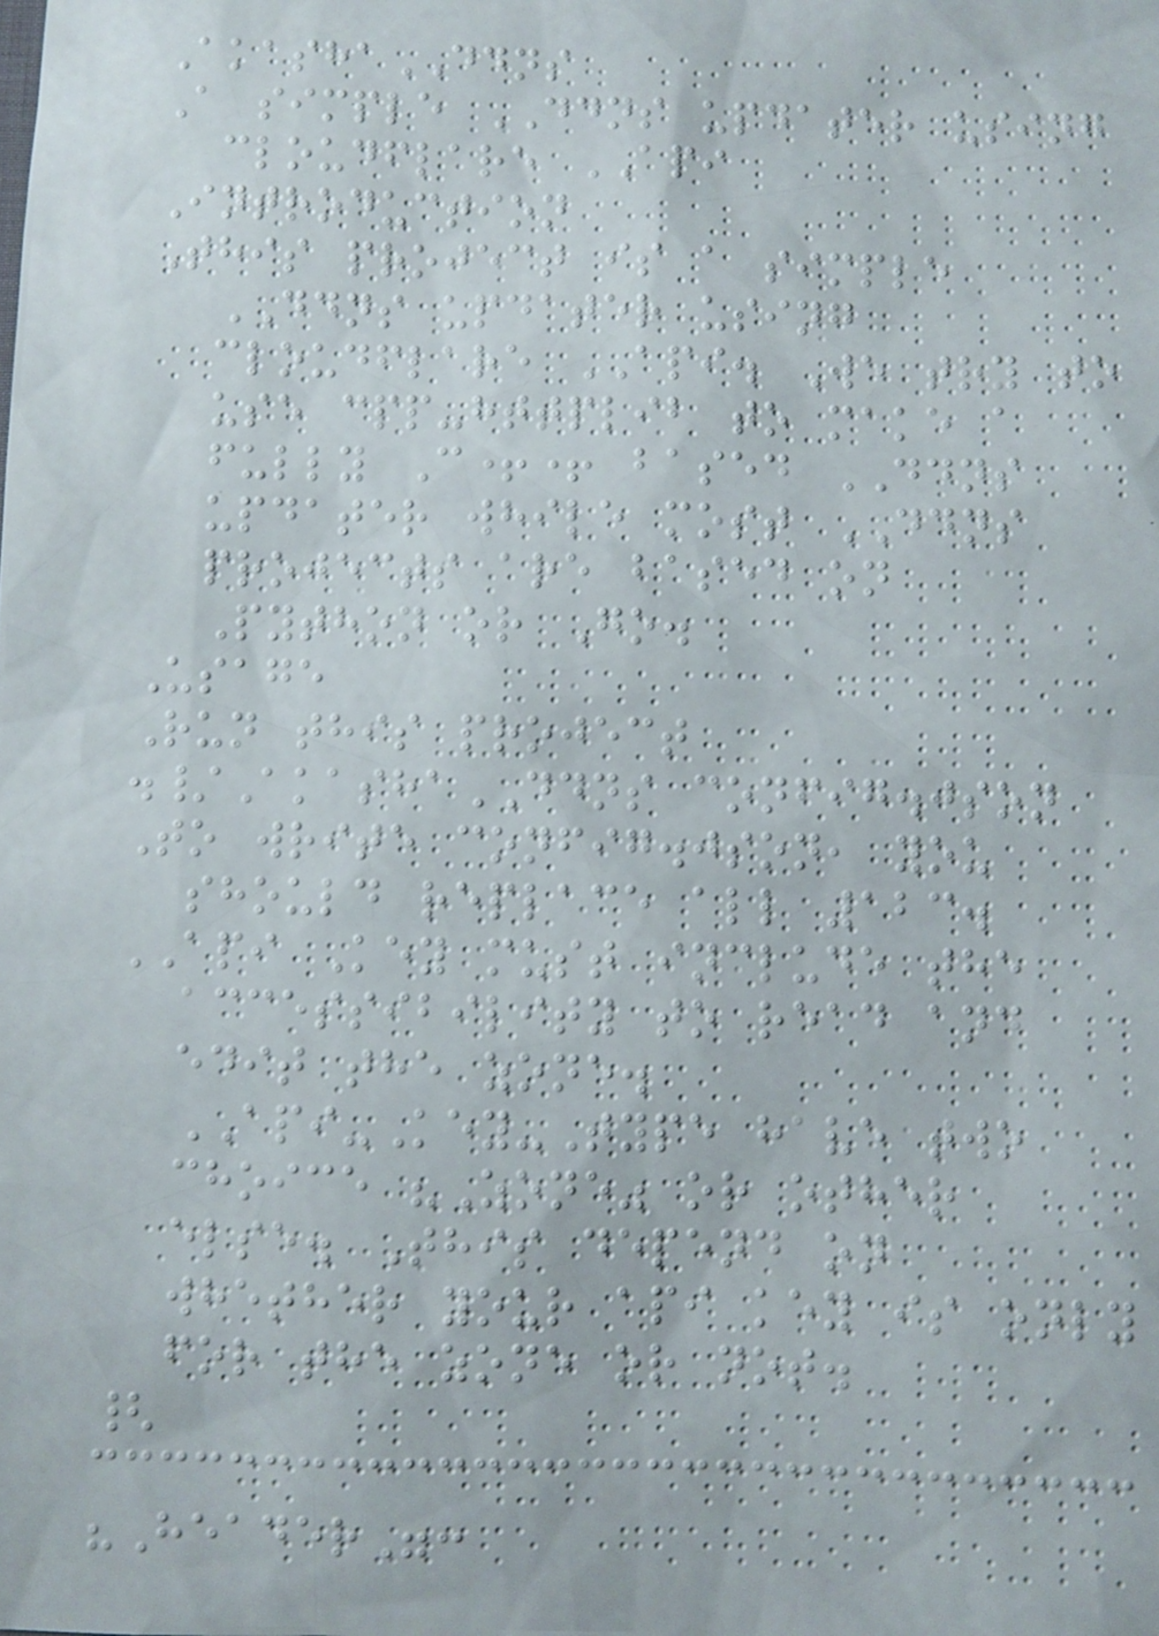AkashaDDNS
A simple DDNS updater using
cloudflare API
Introduction
This project is a simple
DDNS updater using
cloudflare API. We try to
use cpp-httplib to make a
fully C++ based DDNS
updater while most DDNS
projects are based on
Python or Go.
Usage
Run this project
./AkashaDDNS config.json
To write config.json, you
should replace all 123.
API Key must include the
accessibility to read and
edit the zone.
API-Key-Type have two
choice "Zone" or other
else. This depend on
whether your api key is only
for the zone or not.
{
"Header":
